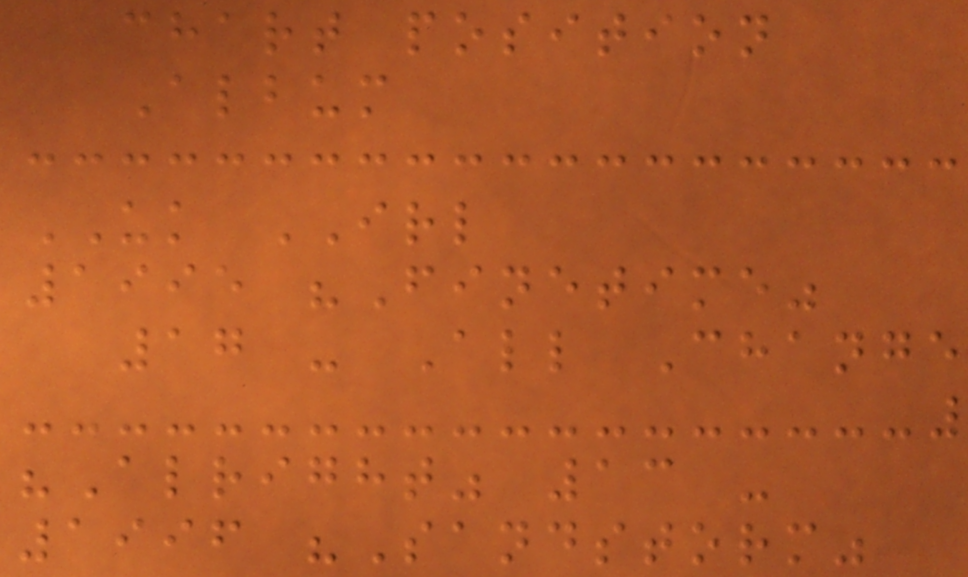chart position
Album
UK IRL
1995 "Finetime"
17 - All Change
"Alright" 13 -
1996 "Sandstorm"
